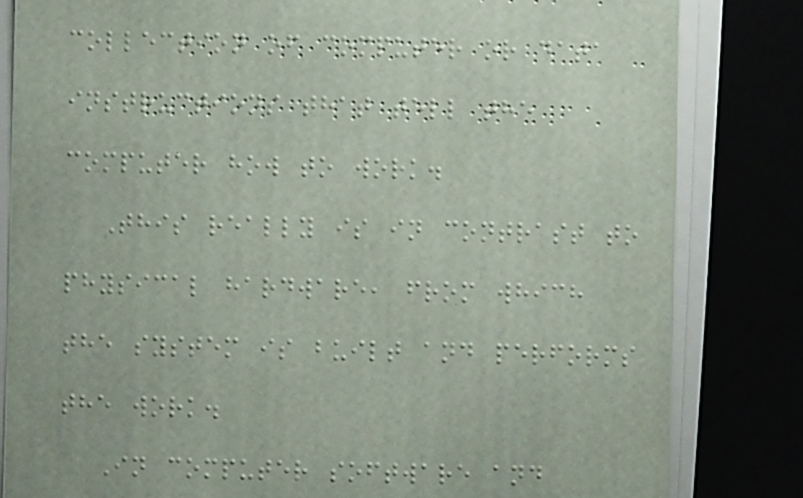collection of computer or data
instructions that tell the
computer how to work.
This really is in contrast to
physical hardware, from which
the system is built and performs
the work.
In computer software and
